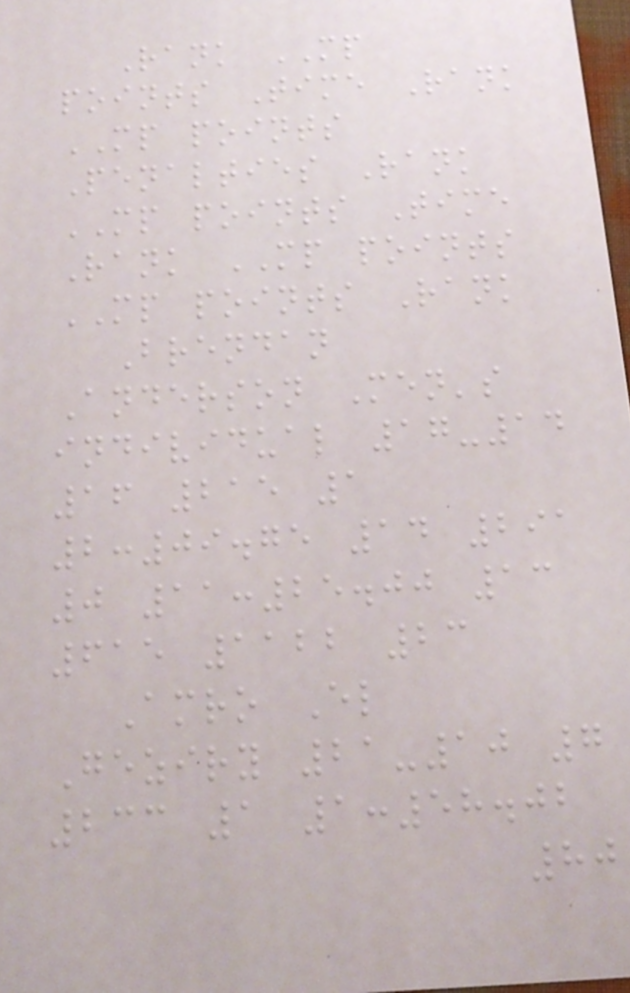Rank MP
points Time Rank
MP points
Penalties Rank
MP points Time
Rank MP points
MP points Rank
Brendan
Anderson Men's
individual 17-14
16 215 1
2:09.75 14 291
0 11:25.00 13
615 1122 23
Amro El
Geziry 21-10 7
233 1 1:58.02
80
